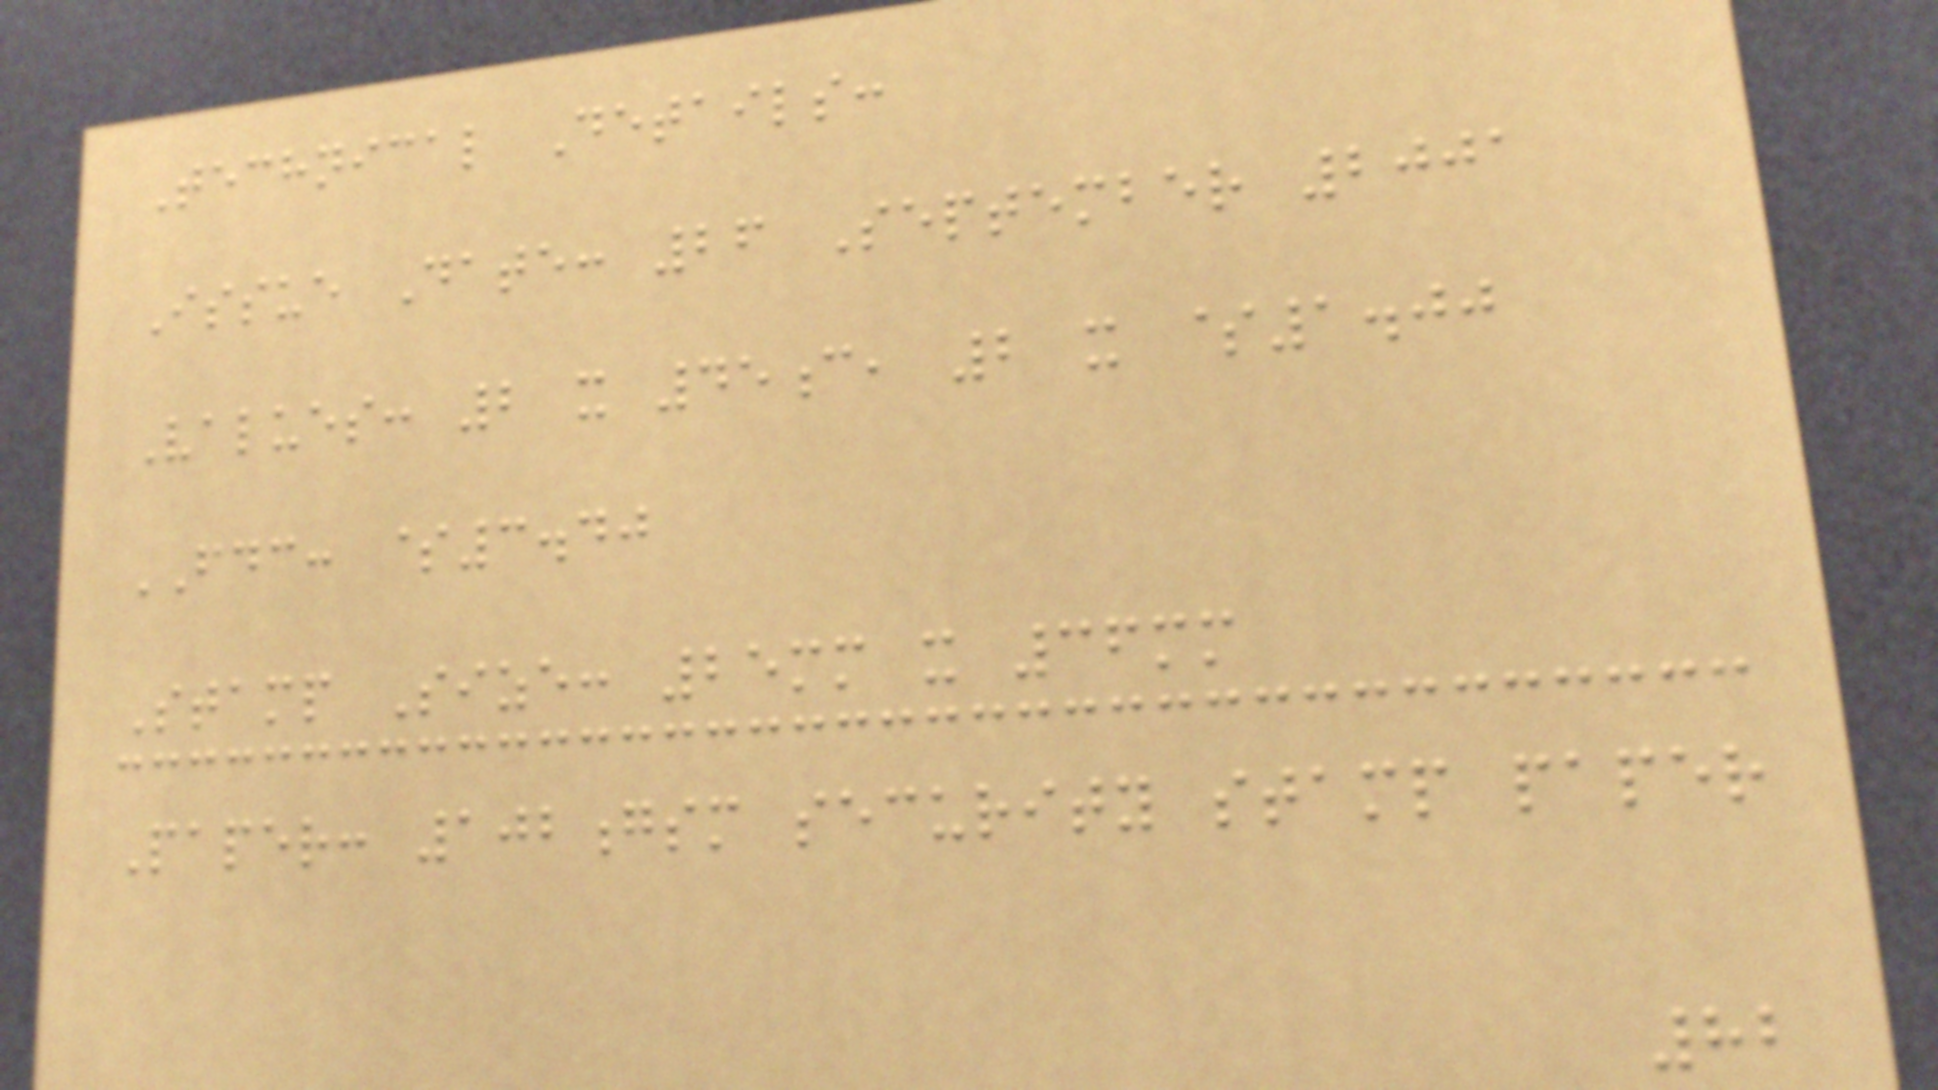Technical Details:
Issue Date: 26 September 2001
Values: 2 x 45c, 2 x $1.00
FDC: $3.40
Stamp Size: 25mm x 36mm
Paper: 102gsm security stamp paper
82
